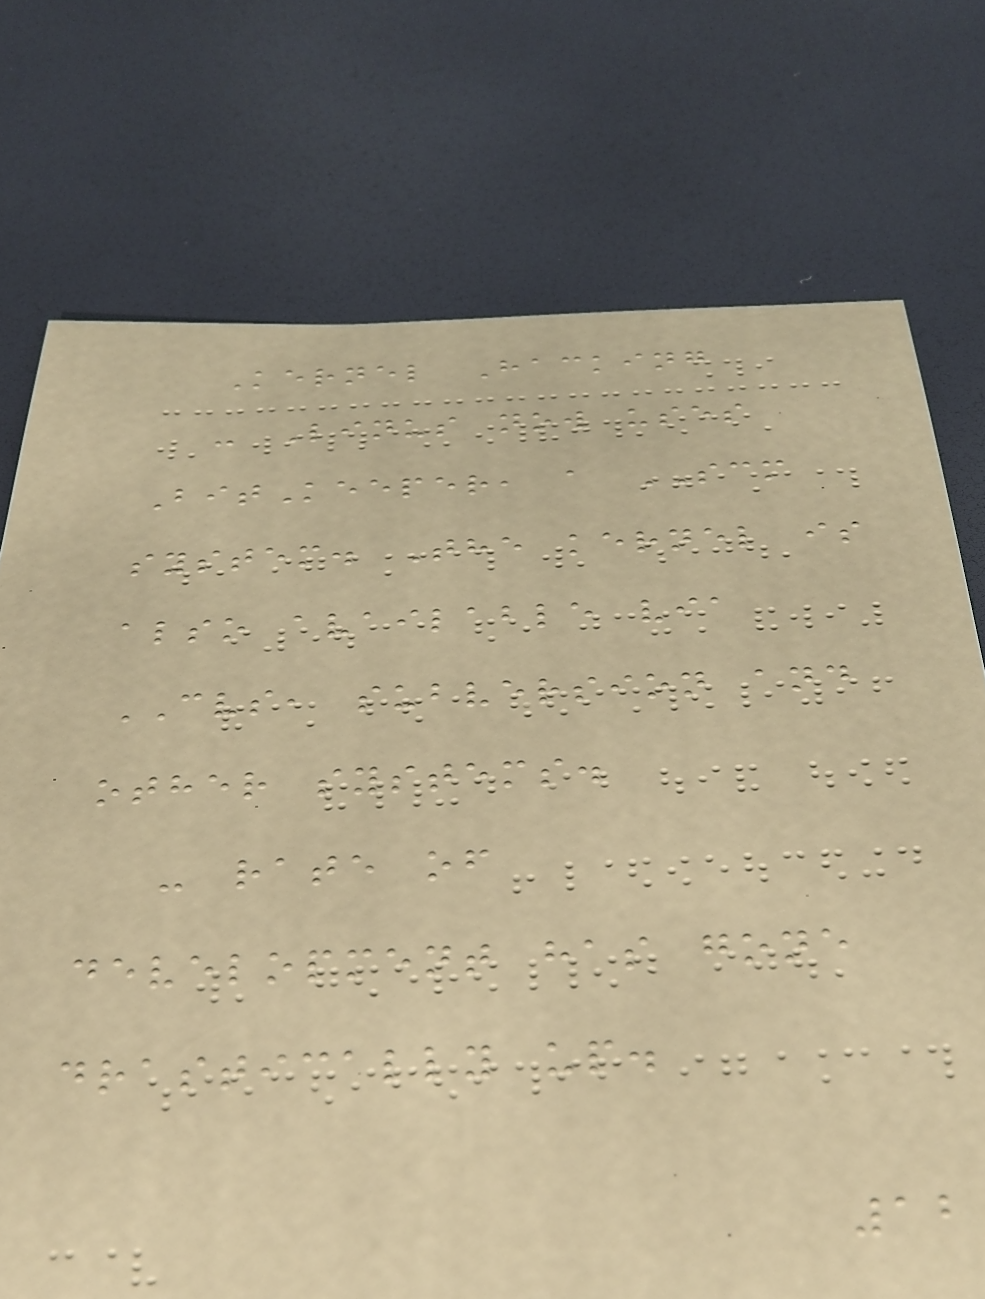Kernel Hacking
- Linus now uses
BitKeeper, a SCM
system. The kernel is
also available via
CVS, subversion and
other systems.
- rate of
development has gone
drastically up.
12
